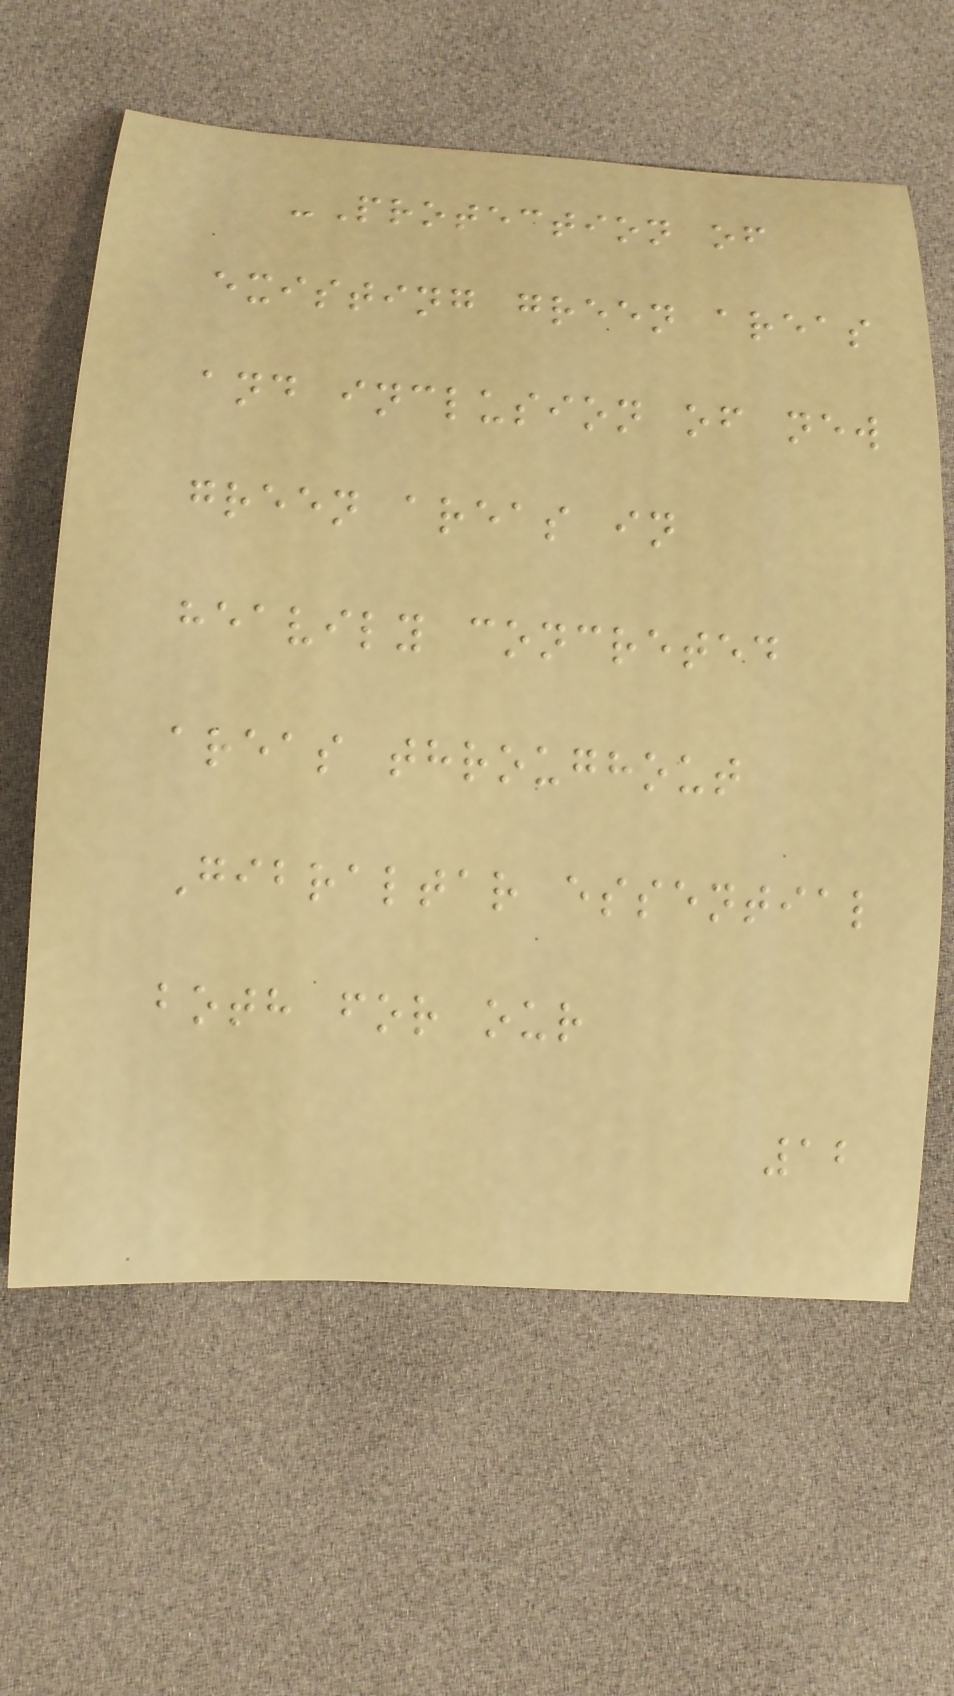-Protection of
existing green areas
and inclusion of new
green areas in
heavily concreted
areas throughout
Gibraltar essential
both for our
12
